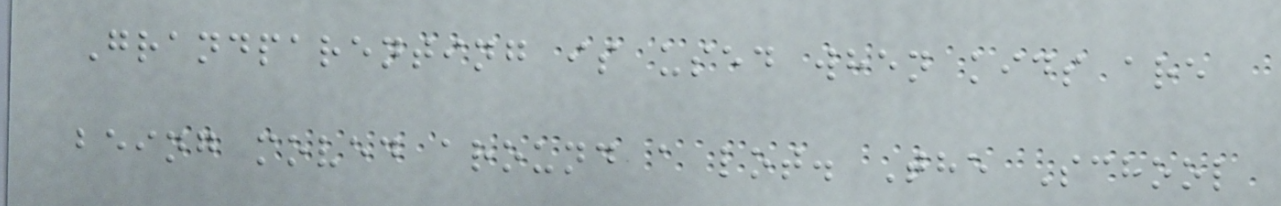Grandparenting is used when kids are
being moved around a lot. The School
